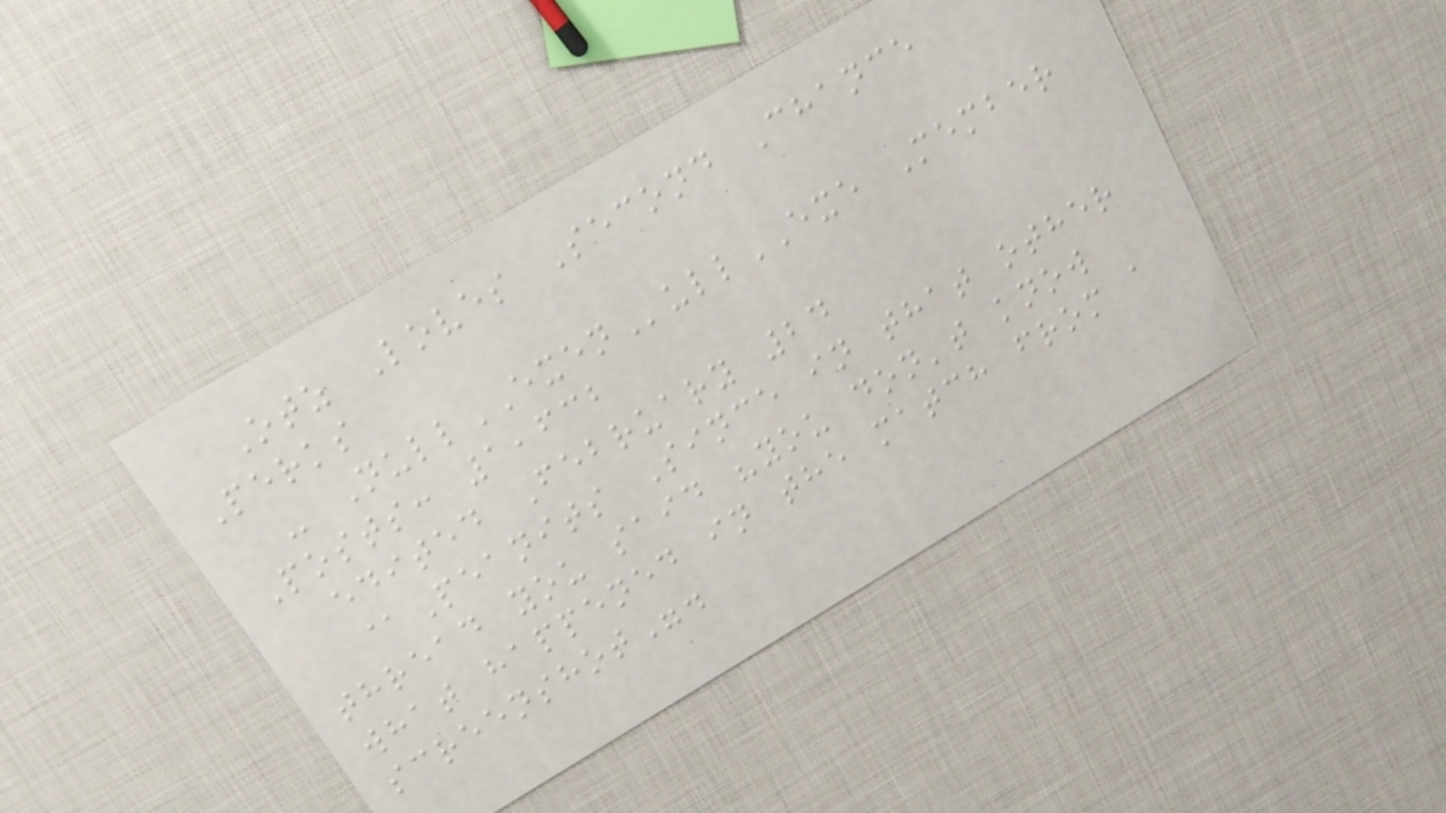Otz Loves Second Chance
Perks
- NullEXENullEXE Member
Posts: 1,632
edited February 24
@Peanits Since in that other
thread you said "you don't know
what happened in the match from a
screenshot".
